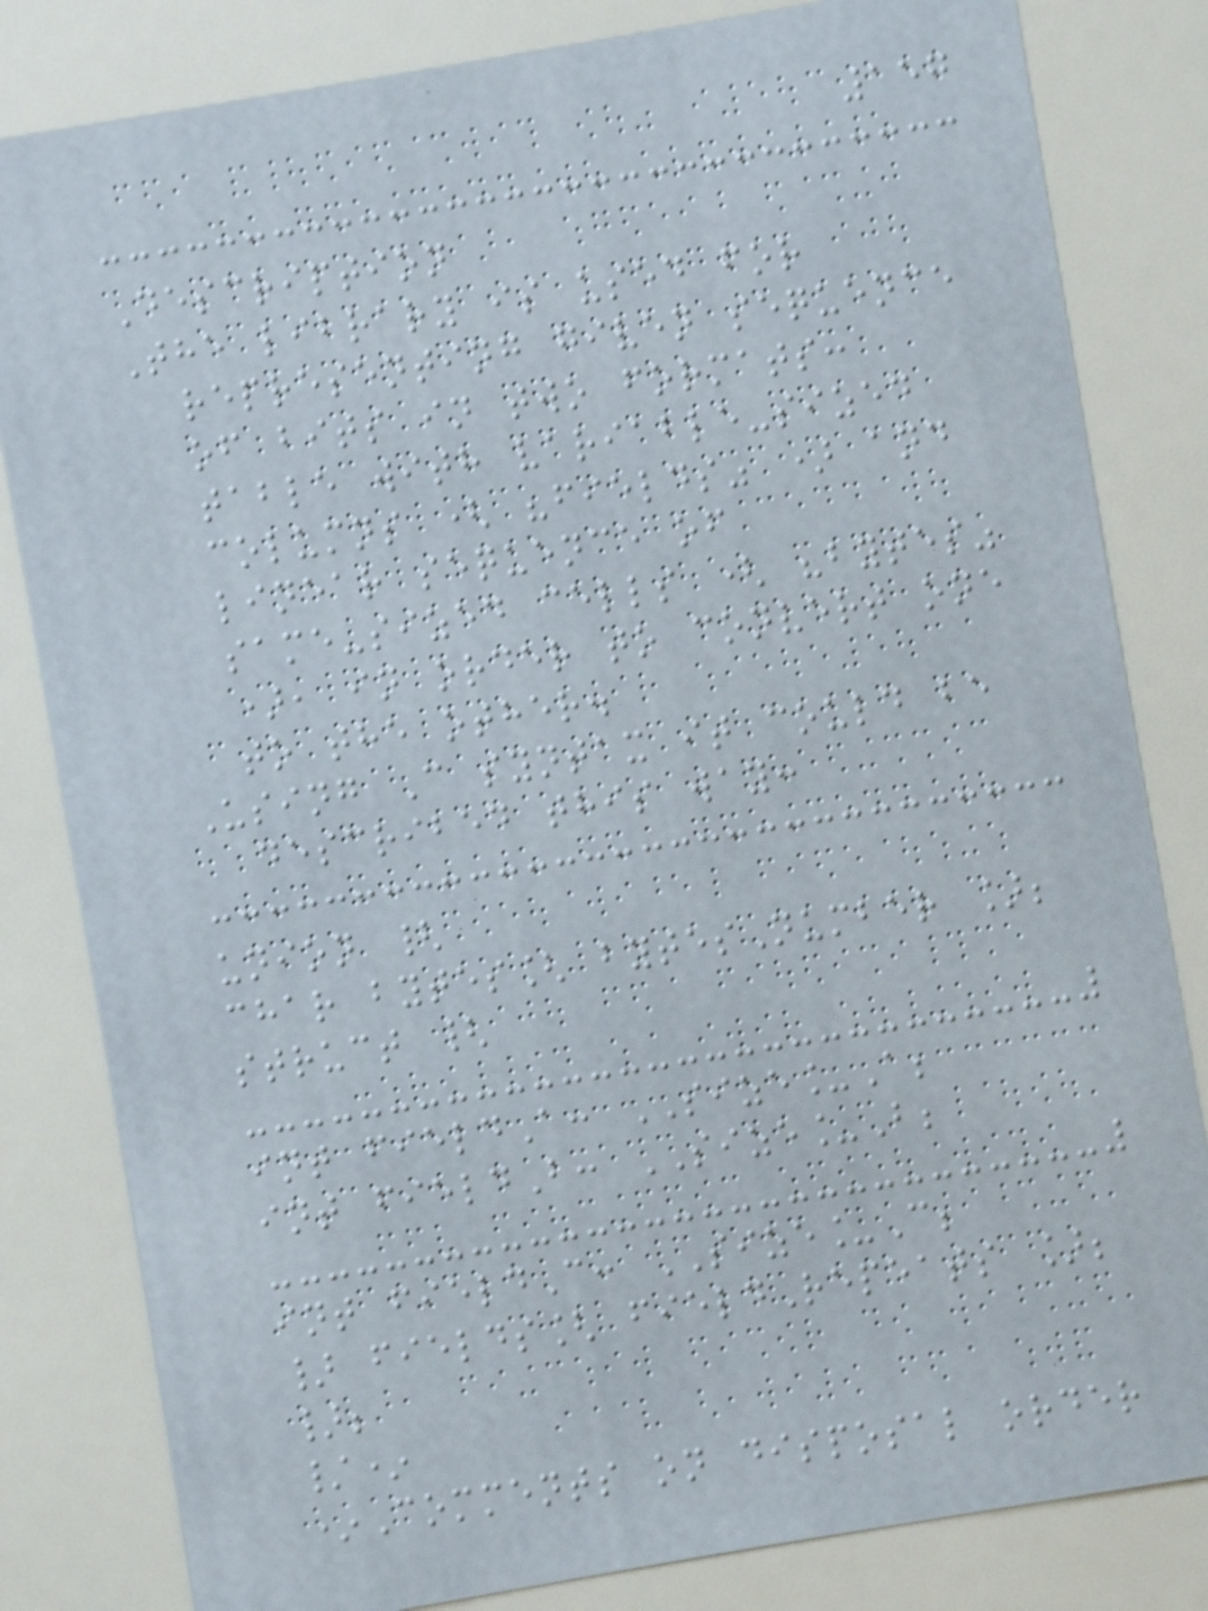157
Description
The library is used for
representing given sequence
of bits in two formats:
table with variable-sized
columns ( "fields" ) and
linear sequence of
same-sized cells ( "bytes"
), in order to convert one
to the other.
Using C syntax it could be
described this way:
union {
char bytes[ bytesNumber ];
struct {
int fieldA: SIZE_A;
int fieldB: SIZE_B;
int fieldC: SIZE_C;
} fields[ fieldRepeats ];
};
/*
*Comments on disposal order
